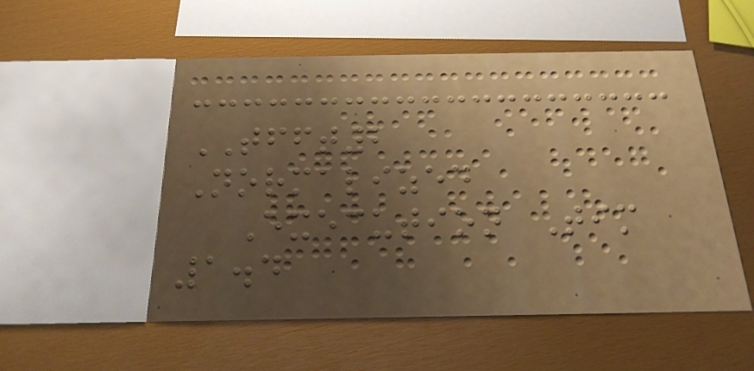TFFT2
Normalized
Execution Tim
1.4
